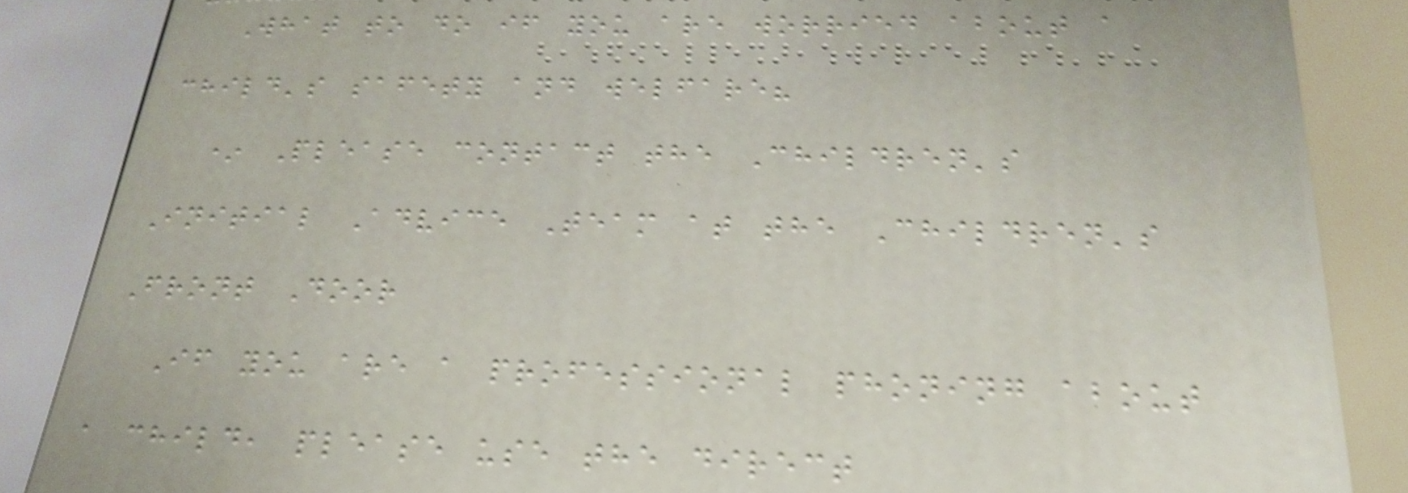What to do if you are worried about a
child's safety and welfare?
* Please contact the Children's
Initial Advice Team at the Children's
Front Door
If you are a professional phoning about
a child, please use the direct
